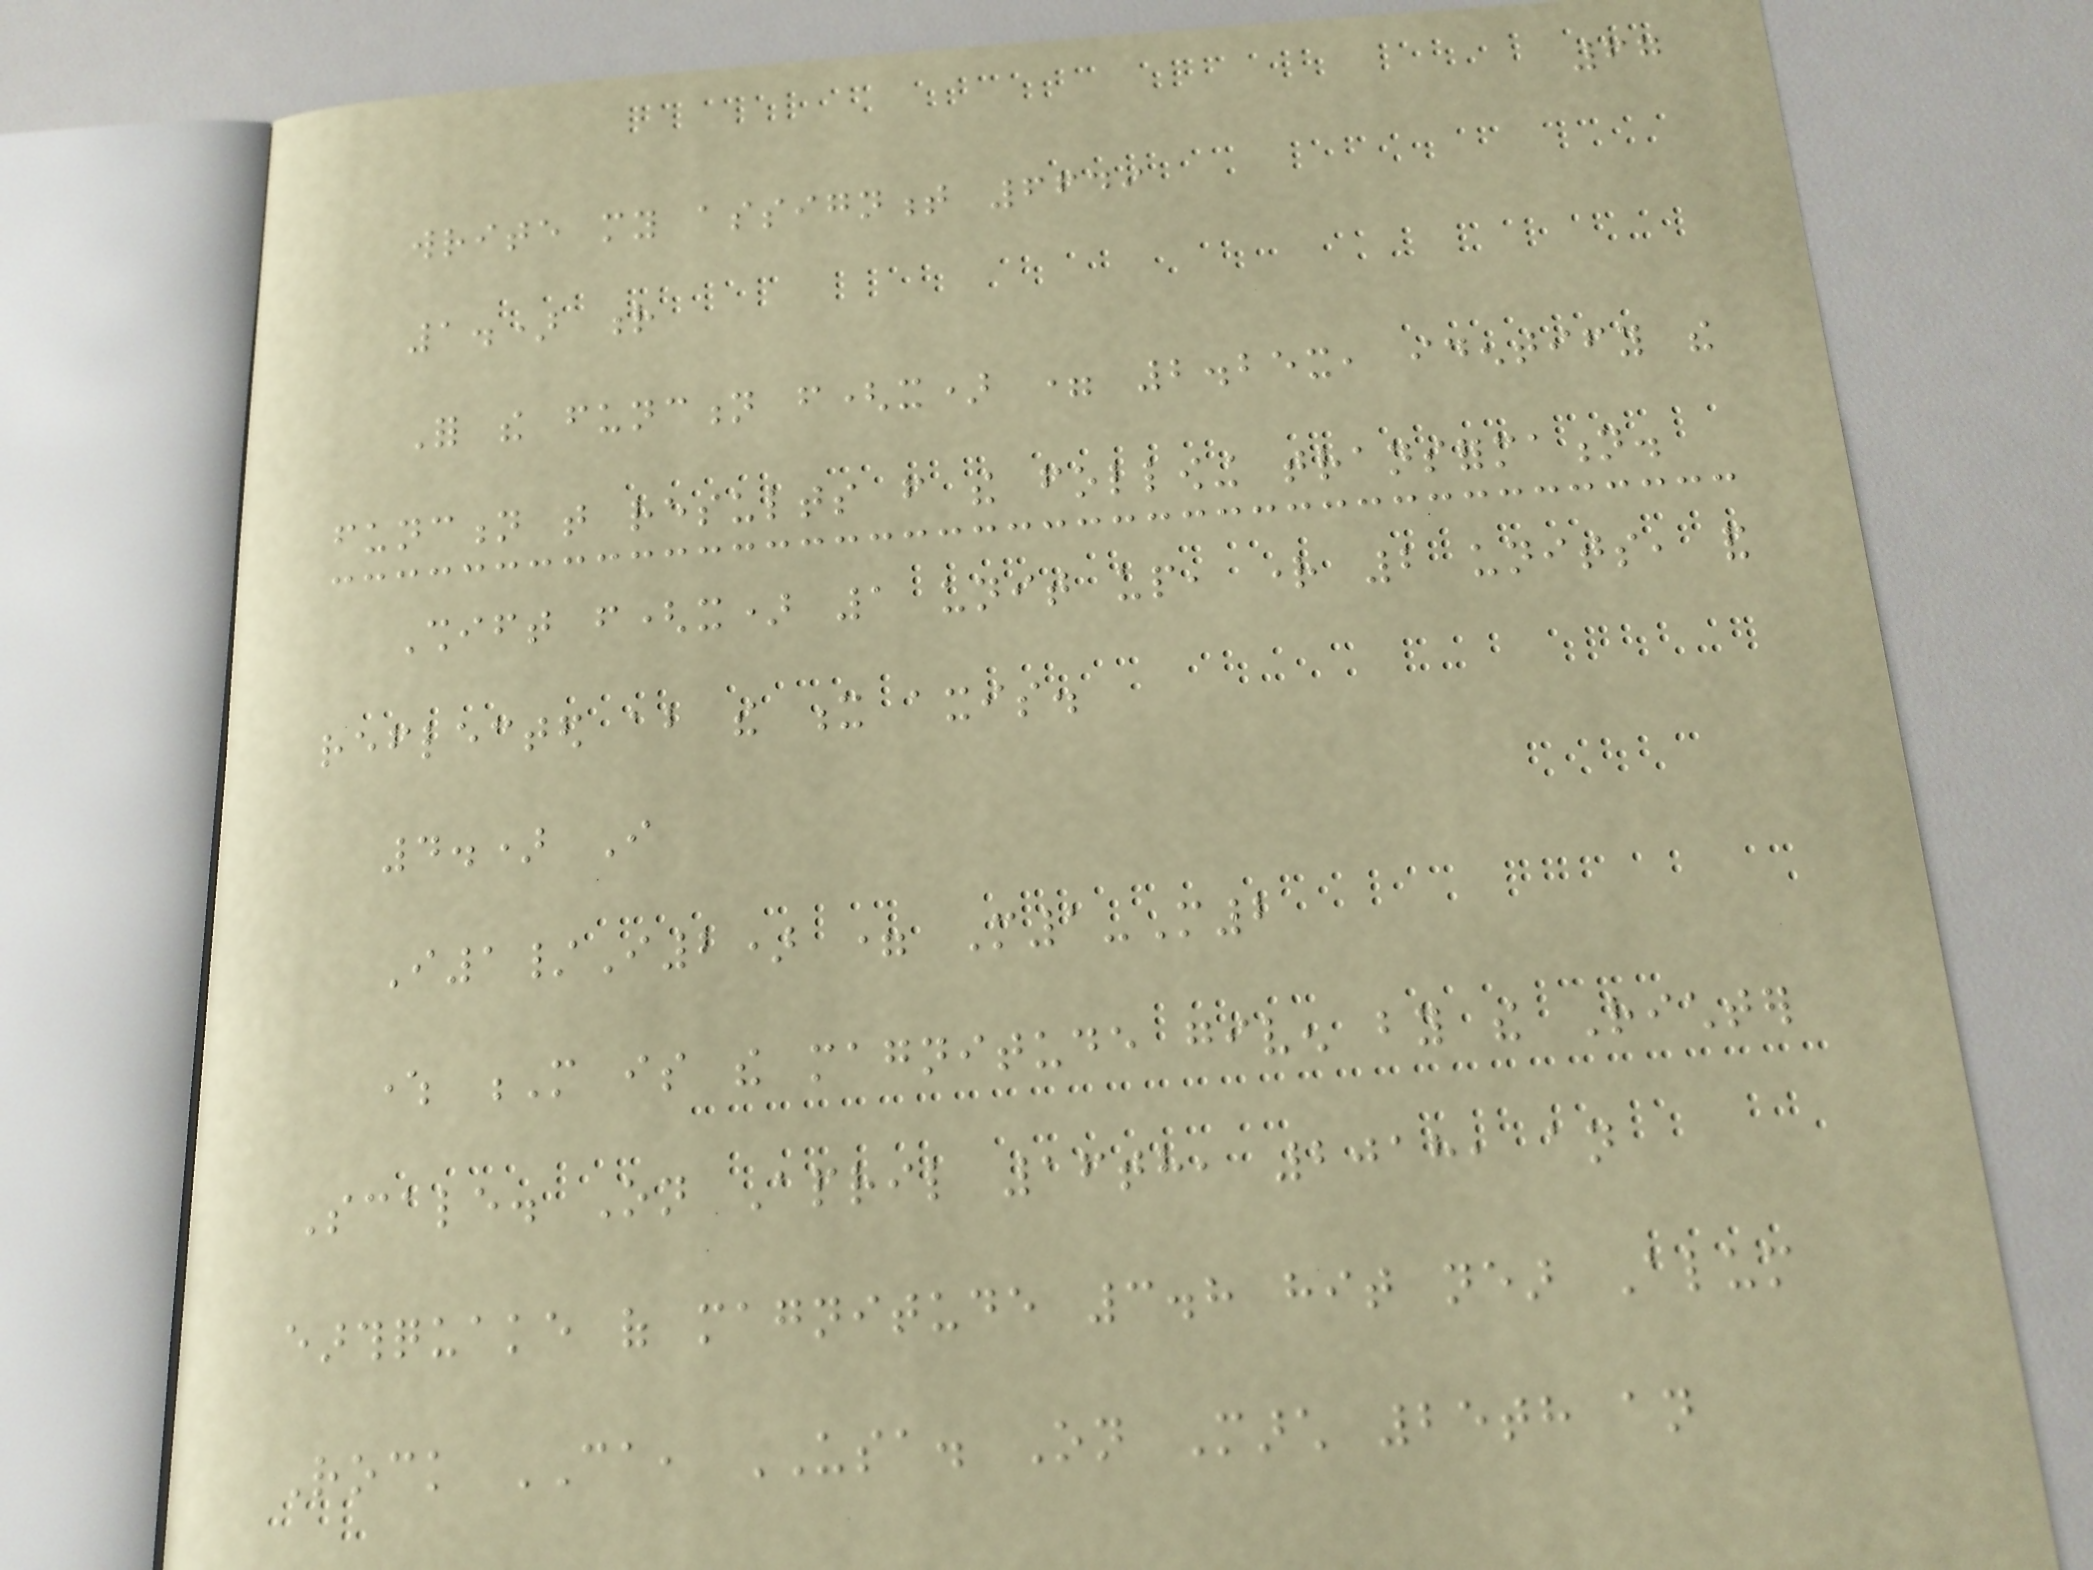67
write my assignment 6649
1.) r
For the function f(x) = 2.25x, identify the
function that results from the following transformation.
Shift f(x) 1 unit up, right 2 units, and
reflected about the x axis.
4.) I
I1/I2) = M1-M2
where M is the magnitude given by the Richter
Scale. On April 16th, 2018, an
earthquake of magnitude 3.8 hit near Alum
Rock CA, USA. On March 25th an
